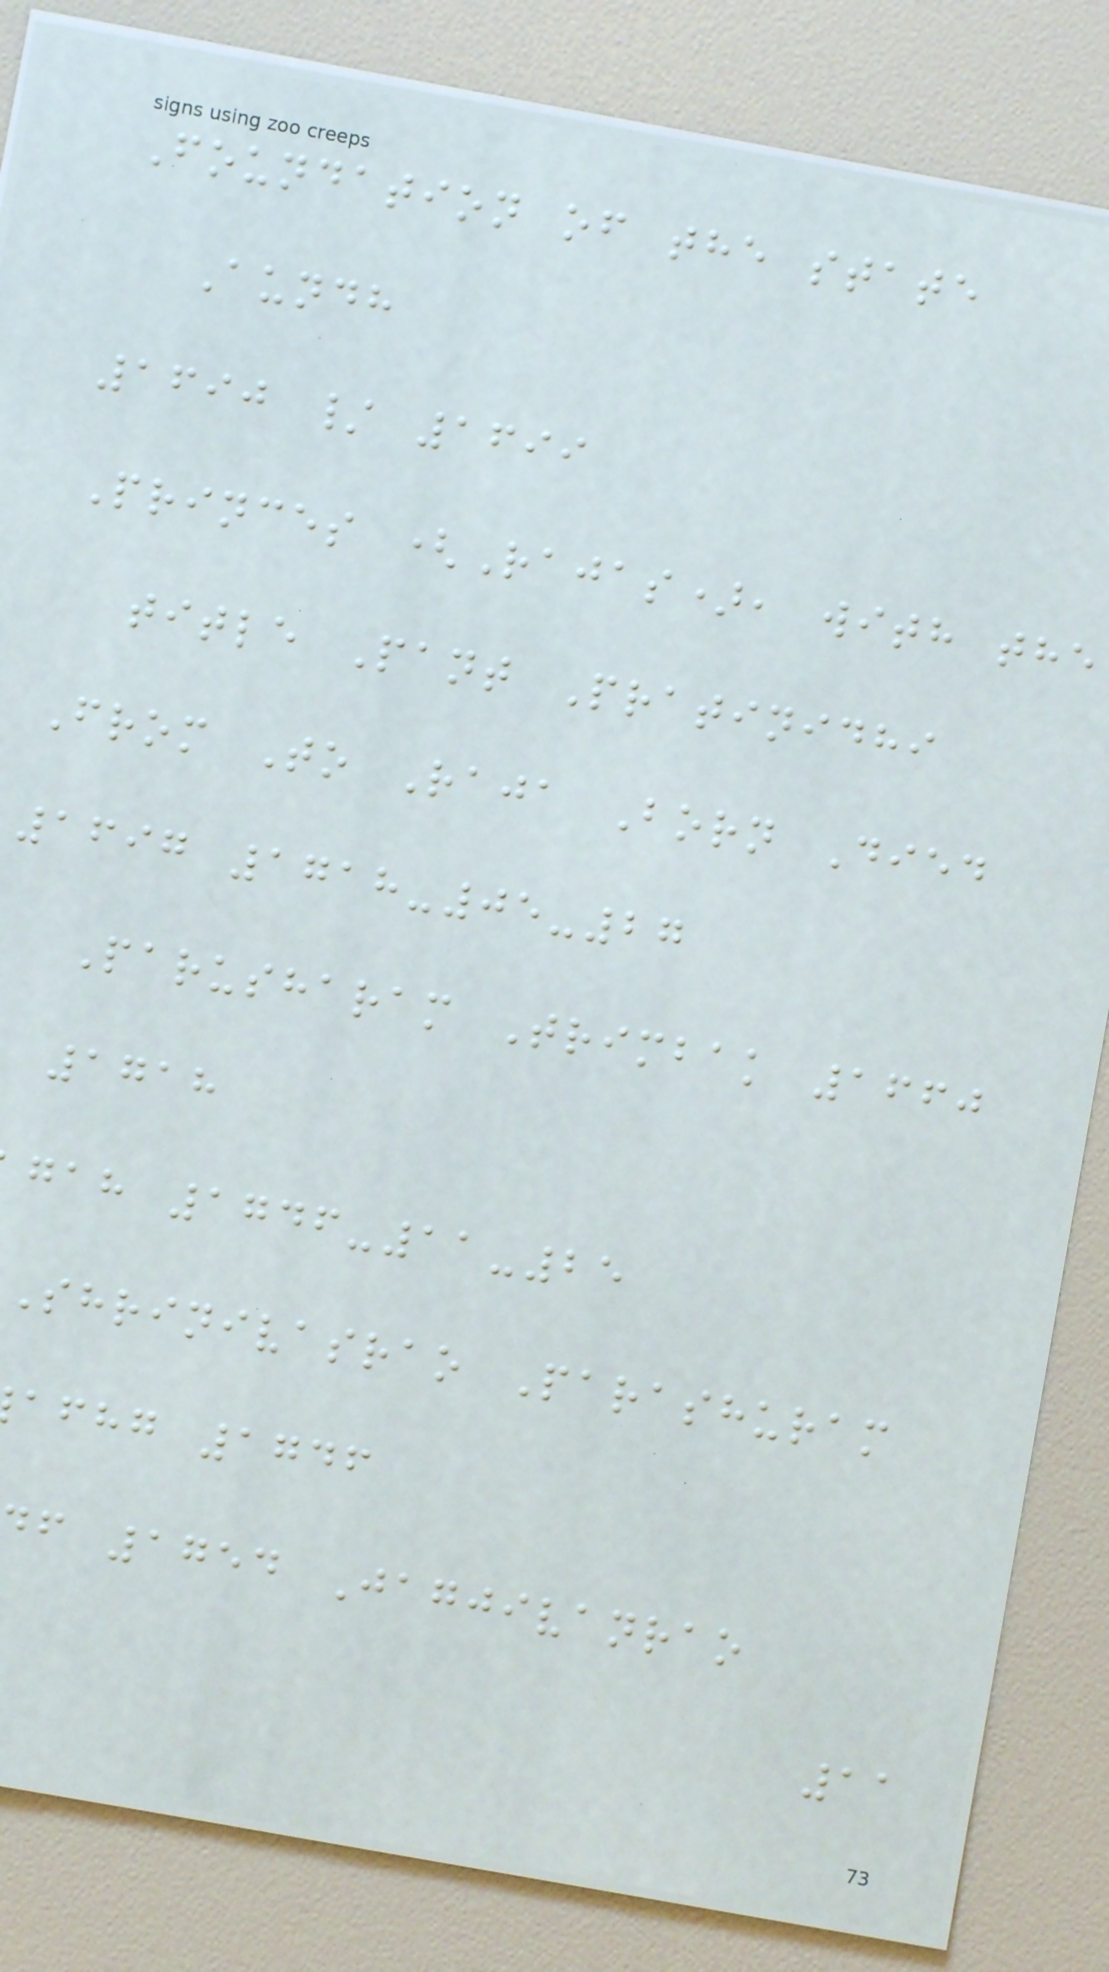Foundation of the state
Aundh
1690 / 1699
Princes (Rajas), with the
title Pant Pratinidhi
From To Raja Born Died
1697 1718-05-27
Parusharam Trimbak 1660
1718
gah 1746-11-25
Shrinivasrao Parashuram
afhg 1746
f 1754 Jagjivanrao
11
